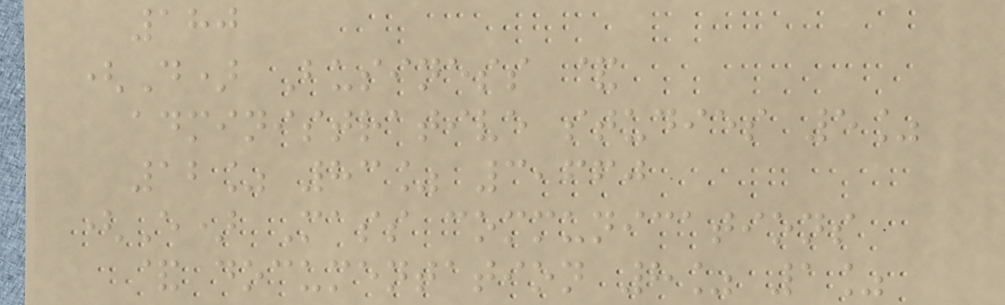180
(D) Business &
administrative studies 5%
12% 83% 3,660
(E) Mass communications
& documentation 8% 1%
